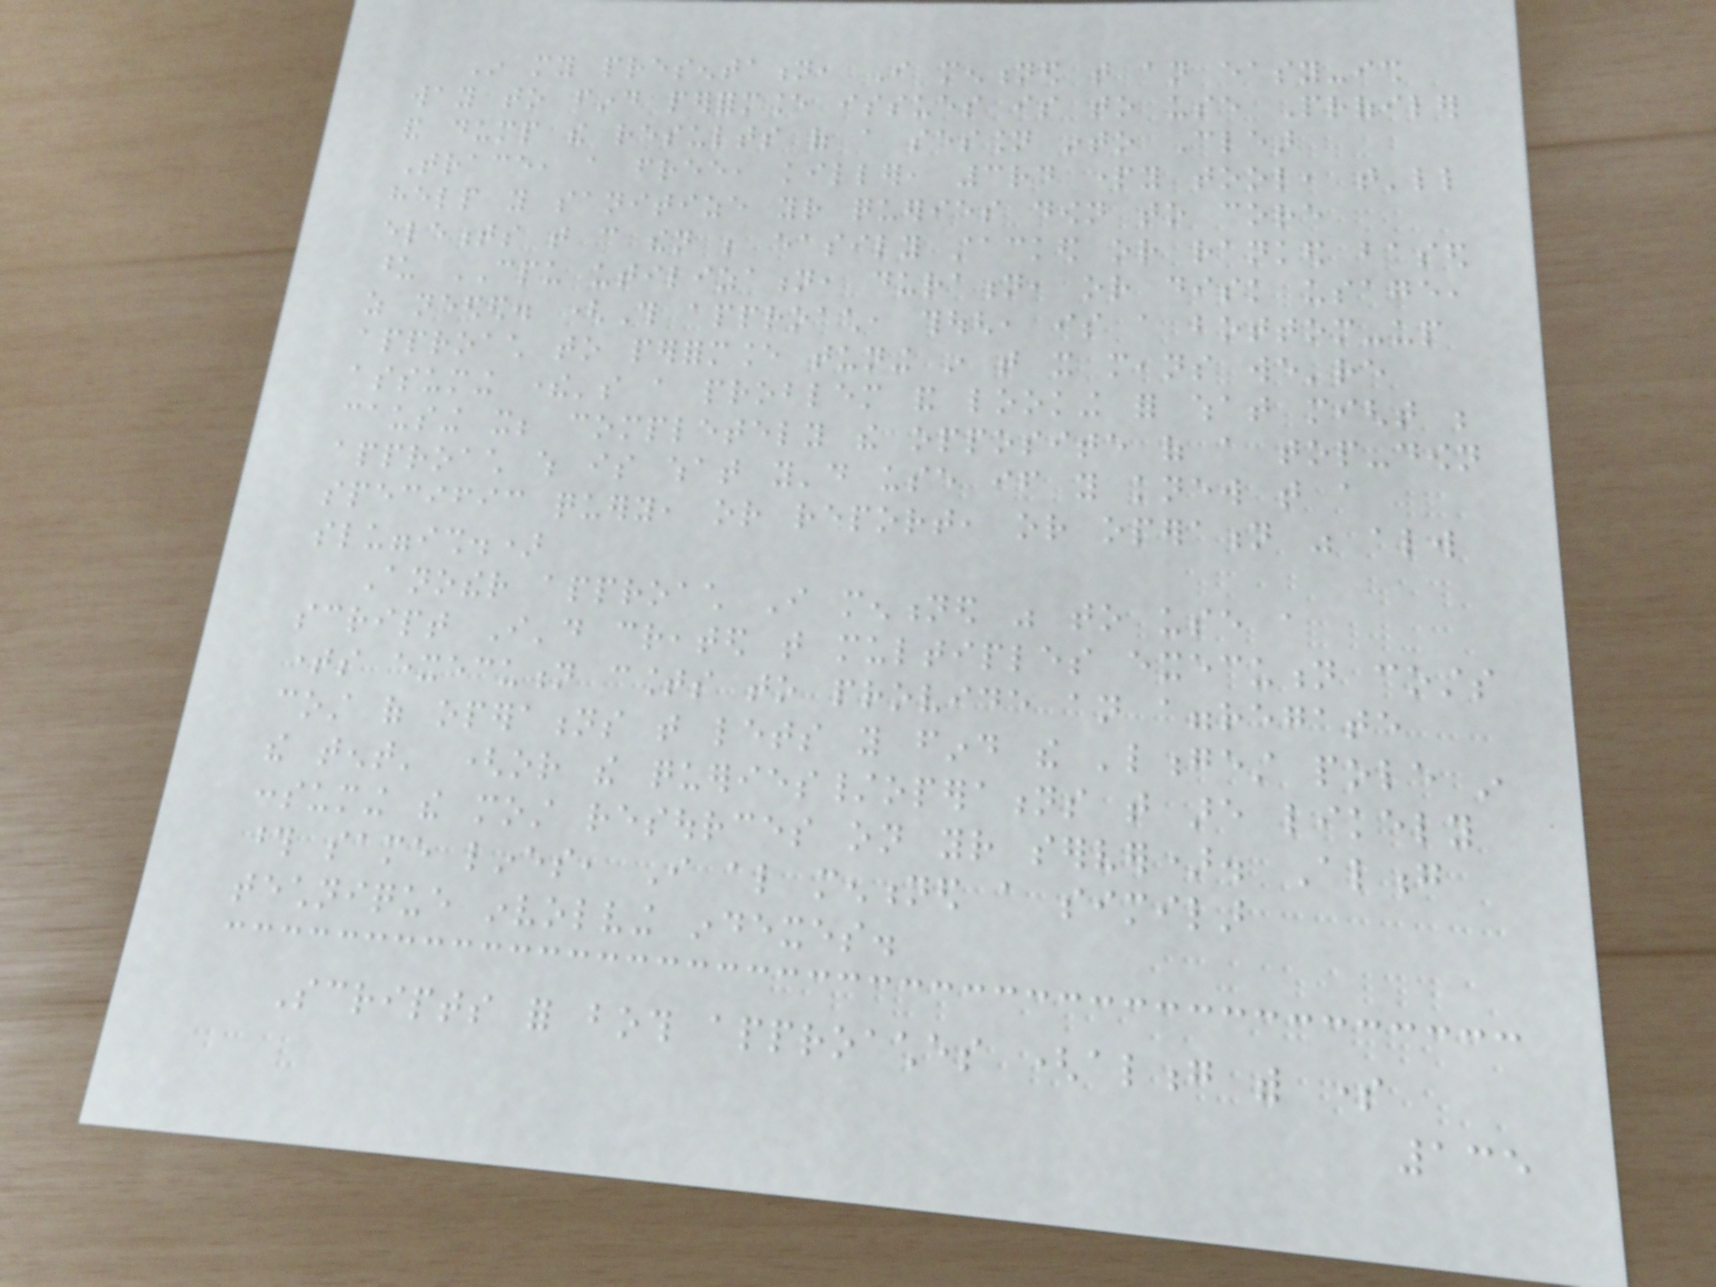In my presentation, I mentioned that an easy-ish
way to find performance issues is to use Profiler
and dump the results of a session into Clear
Trace, a free, killer, 3rd party tool, that'll
help you sanitize your queries down to core
elements that can then be easily stacked or ranked based
upon CPU utilization, duration, or disk usage,
as needed. (This approach, though, is a bottom-up
approach to performance tuning in that it means we're
assuming there's a problem and looking for what might be
causing it; completely the opposite of a top-down
approach which is what you'd use if you knew that a
specific query, or report, or operation was always
sluggish.)
Another approach I mentioned was to use a
script I'd created that multiples execution costs
times execution counts to provide an aggregate
cost of operations that lets you find the 'longest pole in
the tent' (or the queries/operations that are likely
consuming the most resources on your server). Along
those same lines, I also mentioned a similar
technique involving indexes.
Scripts for both approaches (along with some
135
